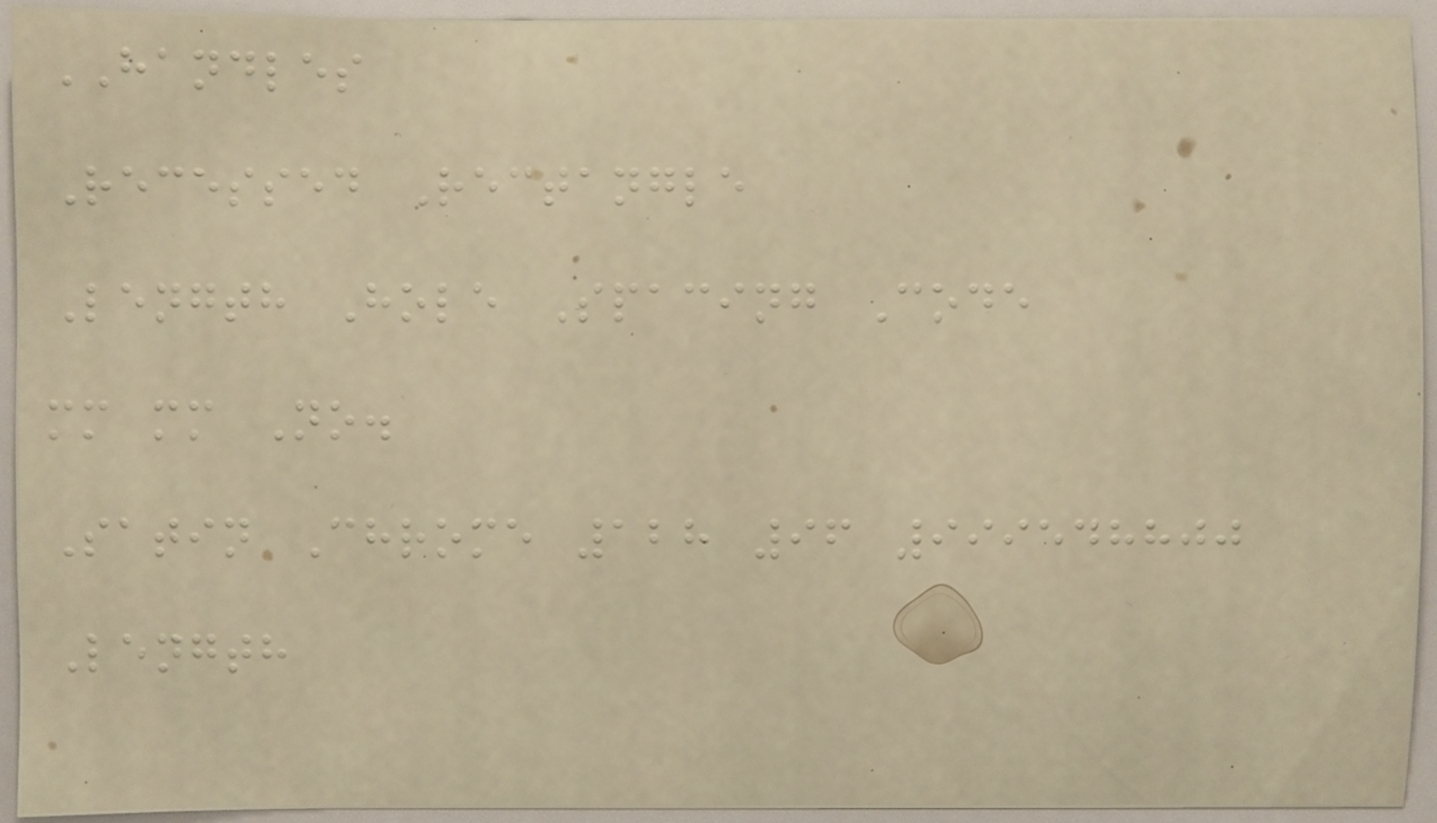HANDLES
Recessed Rectangle
Length Hole Spacing Code
mm mm No.
Satin Chrome 128 96 999548800
Length
